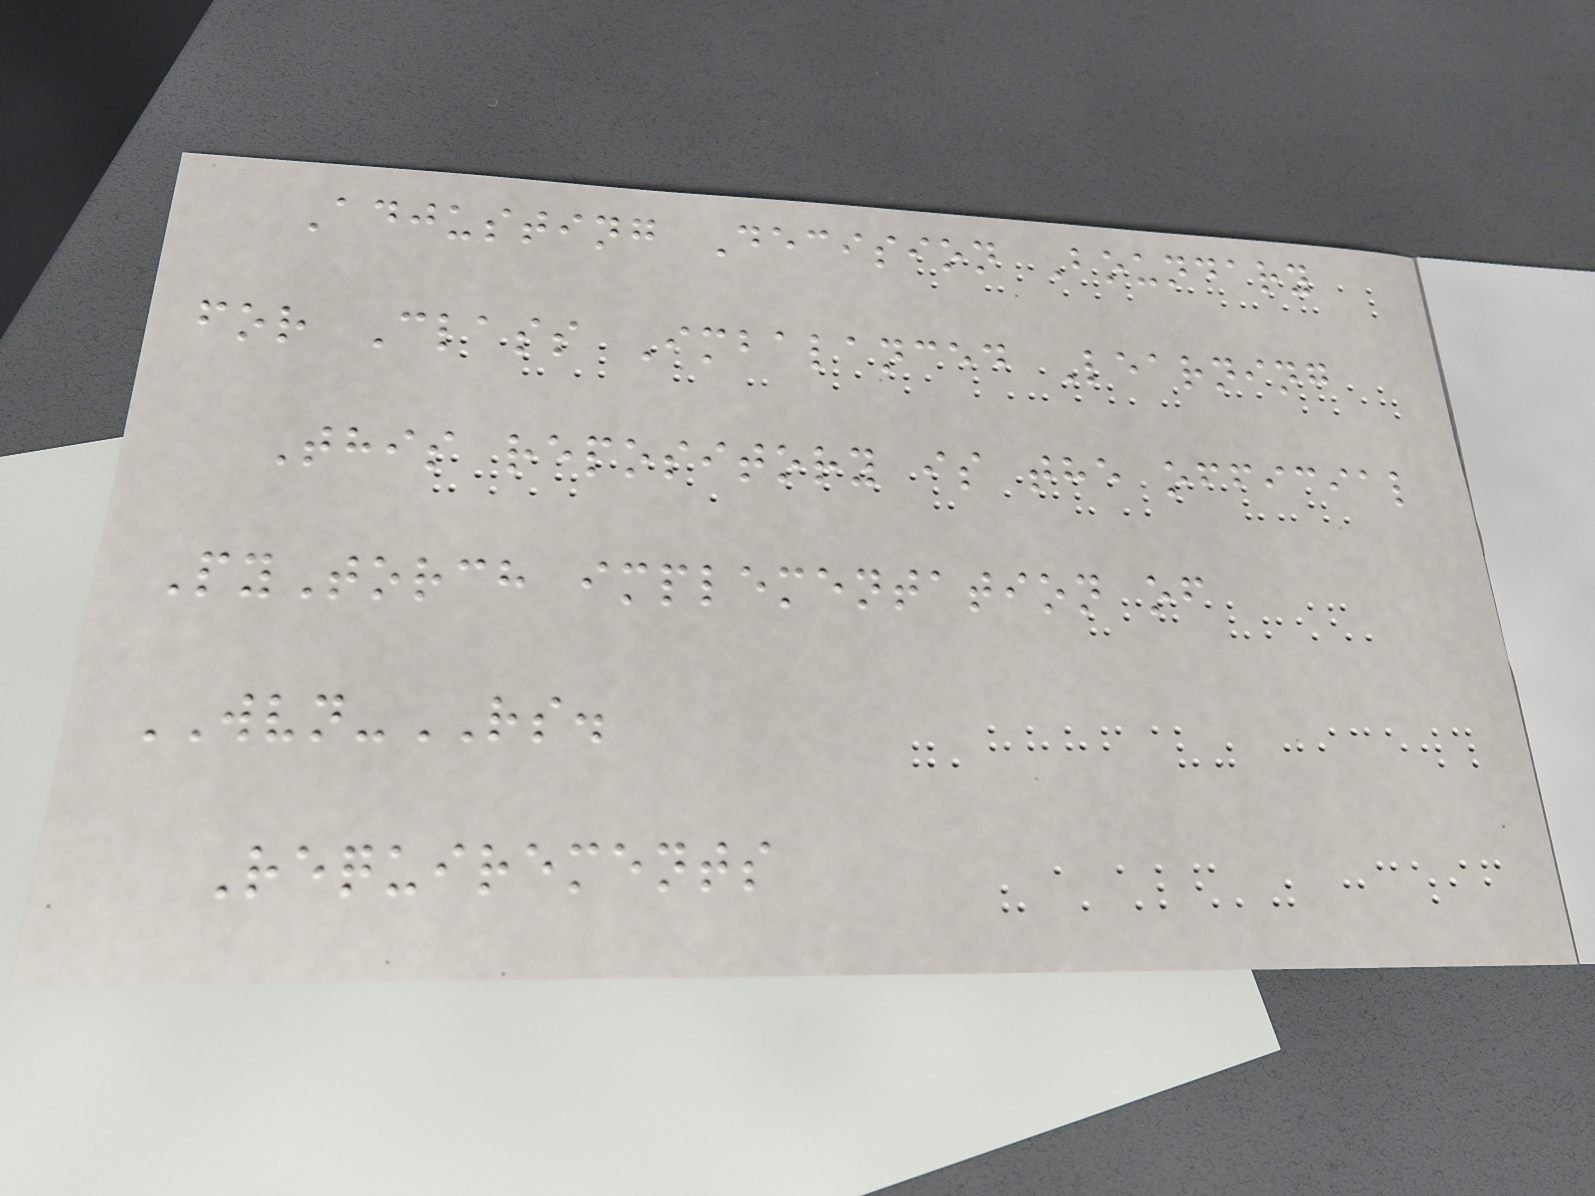Adjusting Decision Boundary
for Class Imbalanced Learning
This repository is the official
PyTorch implementation of
WVN-RS.
Requirements
